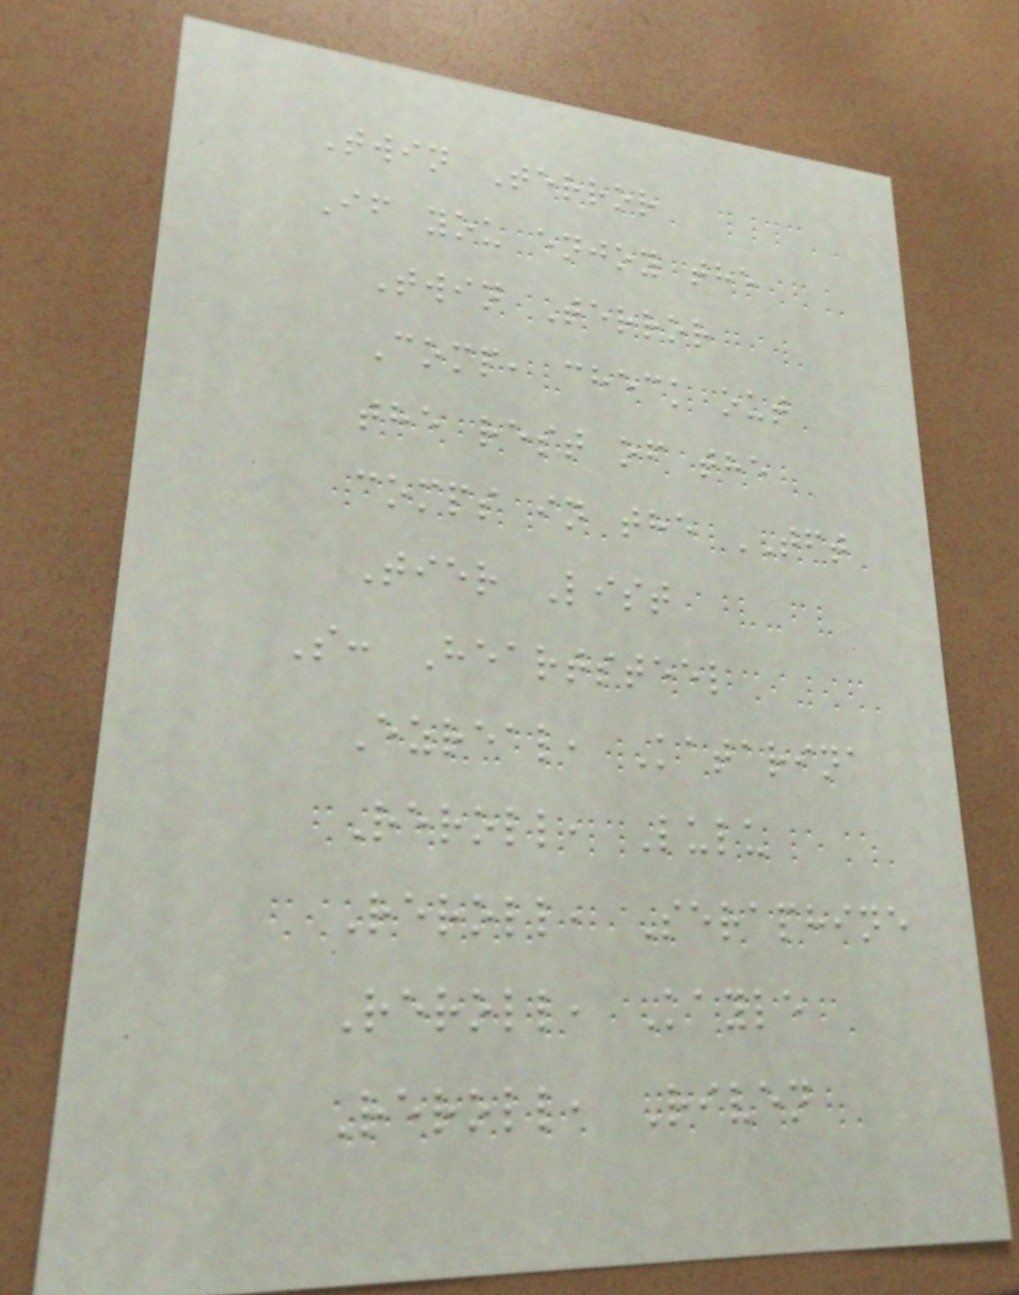Twin Terror
If you enjoy the
Twin Terror
Comp, check out
the rest of the
comps in the TFT
Tier List
S: Heartsteel
Ezreal, Katarina
Reroll, Lulu
Reroll, Seraphine
Reroll, Kayle
Reroll, Riven
